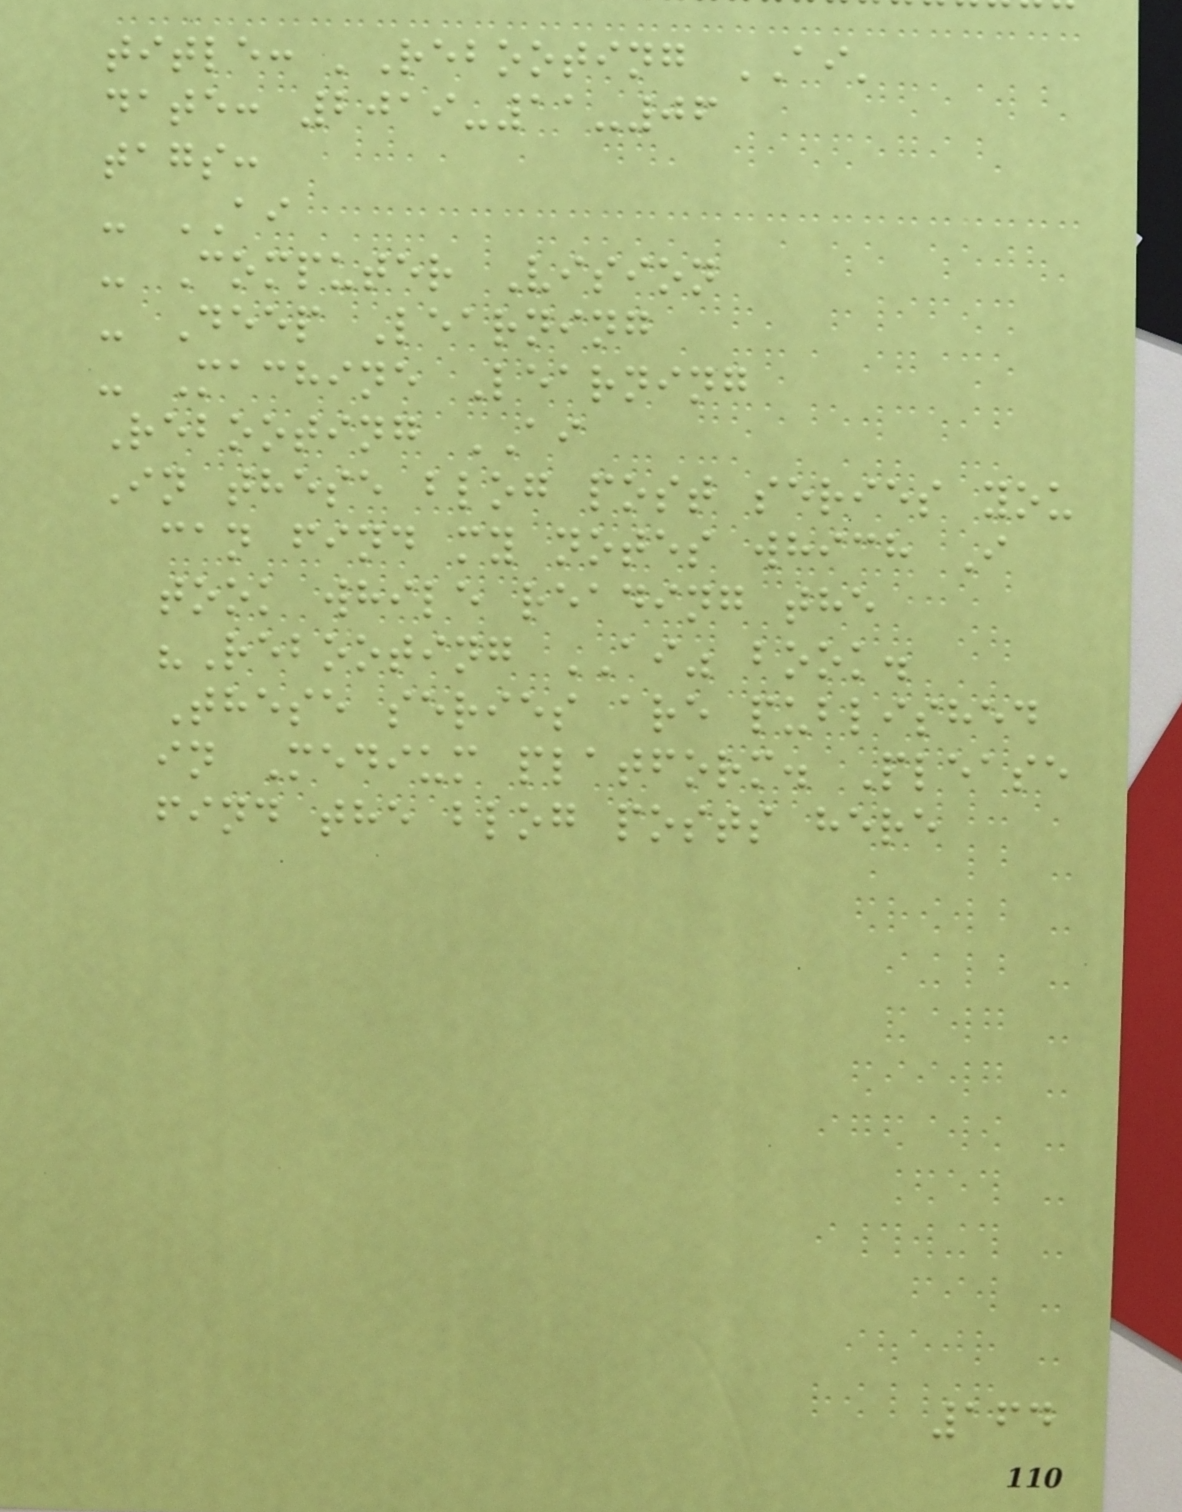title: 'Rebooting AI'
date: 2019-11-06
tags:
- AI
- Computer Vision
- Deep Learning
- Machine Learning
Rebooting AI
In these blog post series you
can find my notes which I
took while reading the
"Rebooting AI" book.
These series are published
in Medium platform. Please
find the blog posts here
164
